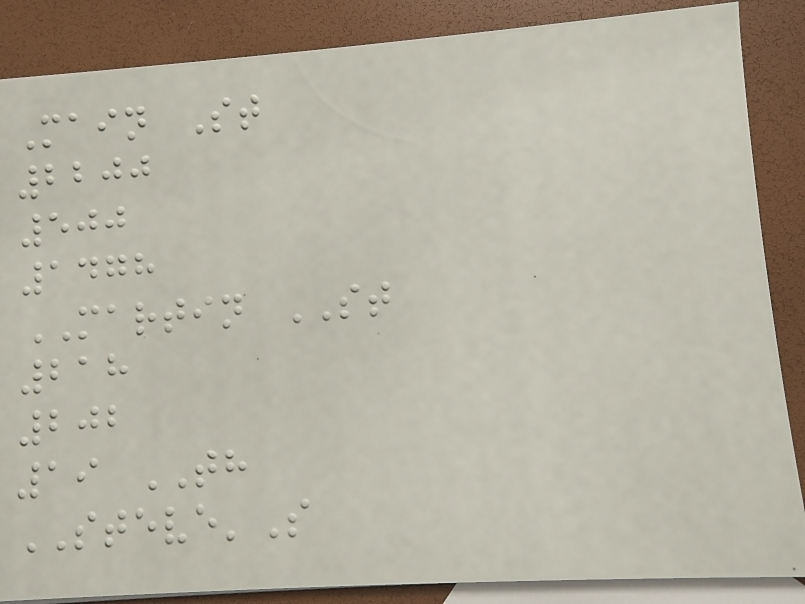Main St
2200
500
1478
MARTIN ST
218
202
19 TH
STEVE'S
